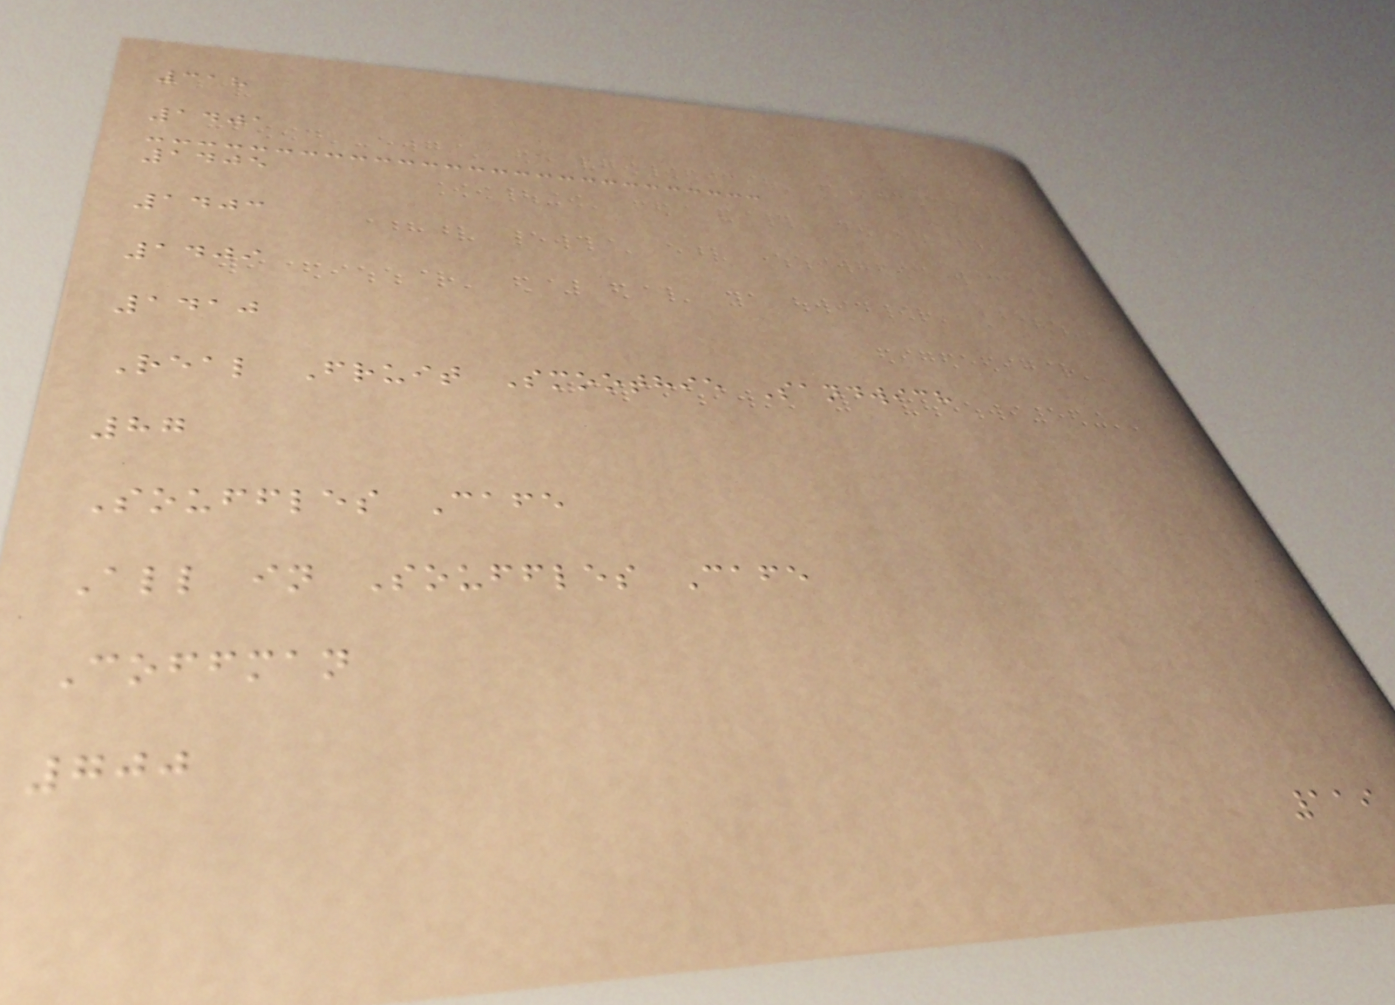318
1401
1405
1403
1409
1410
Real Fruit Smoothie Sandwich
87
Souffles Cafe
All in Souffles Cafe
Coffman
700
119
